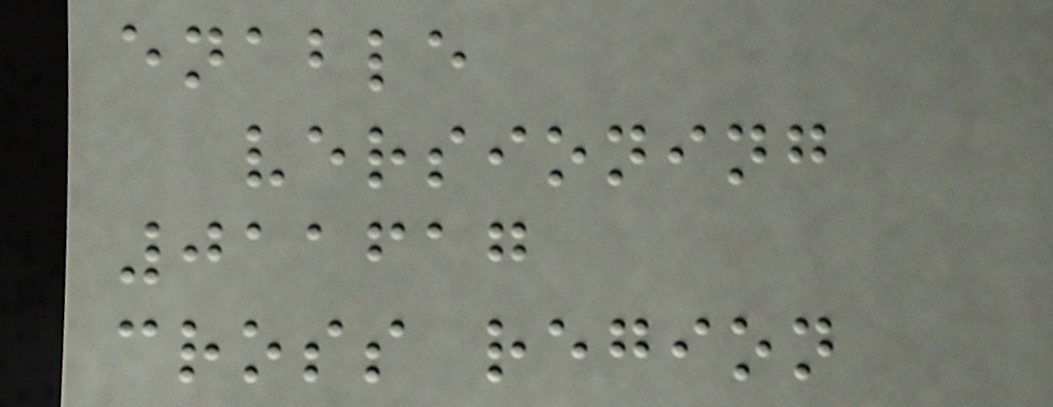enable
versioning
011617
cross region
